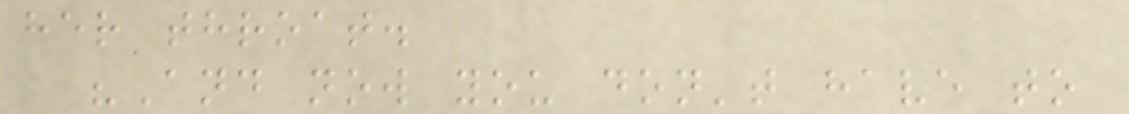her throat.
"And now you don't have to
